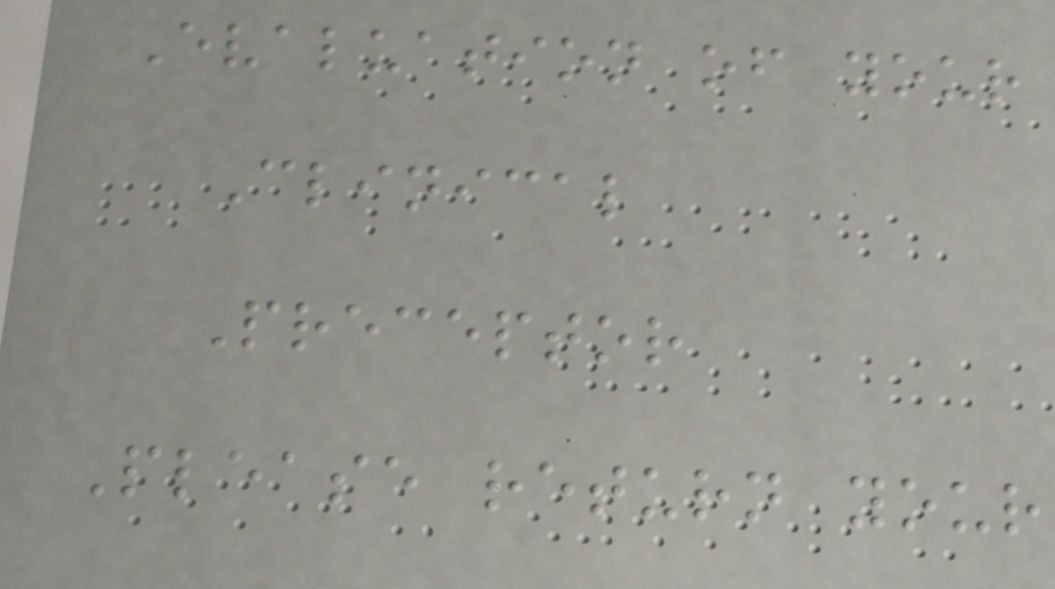Evaluation of your
Clinical
Preceptor
Please return your
